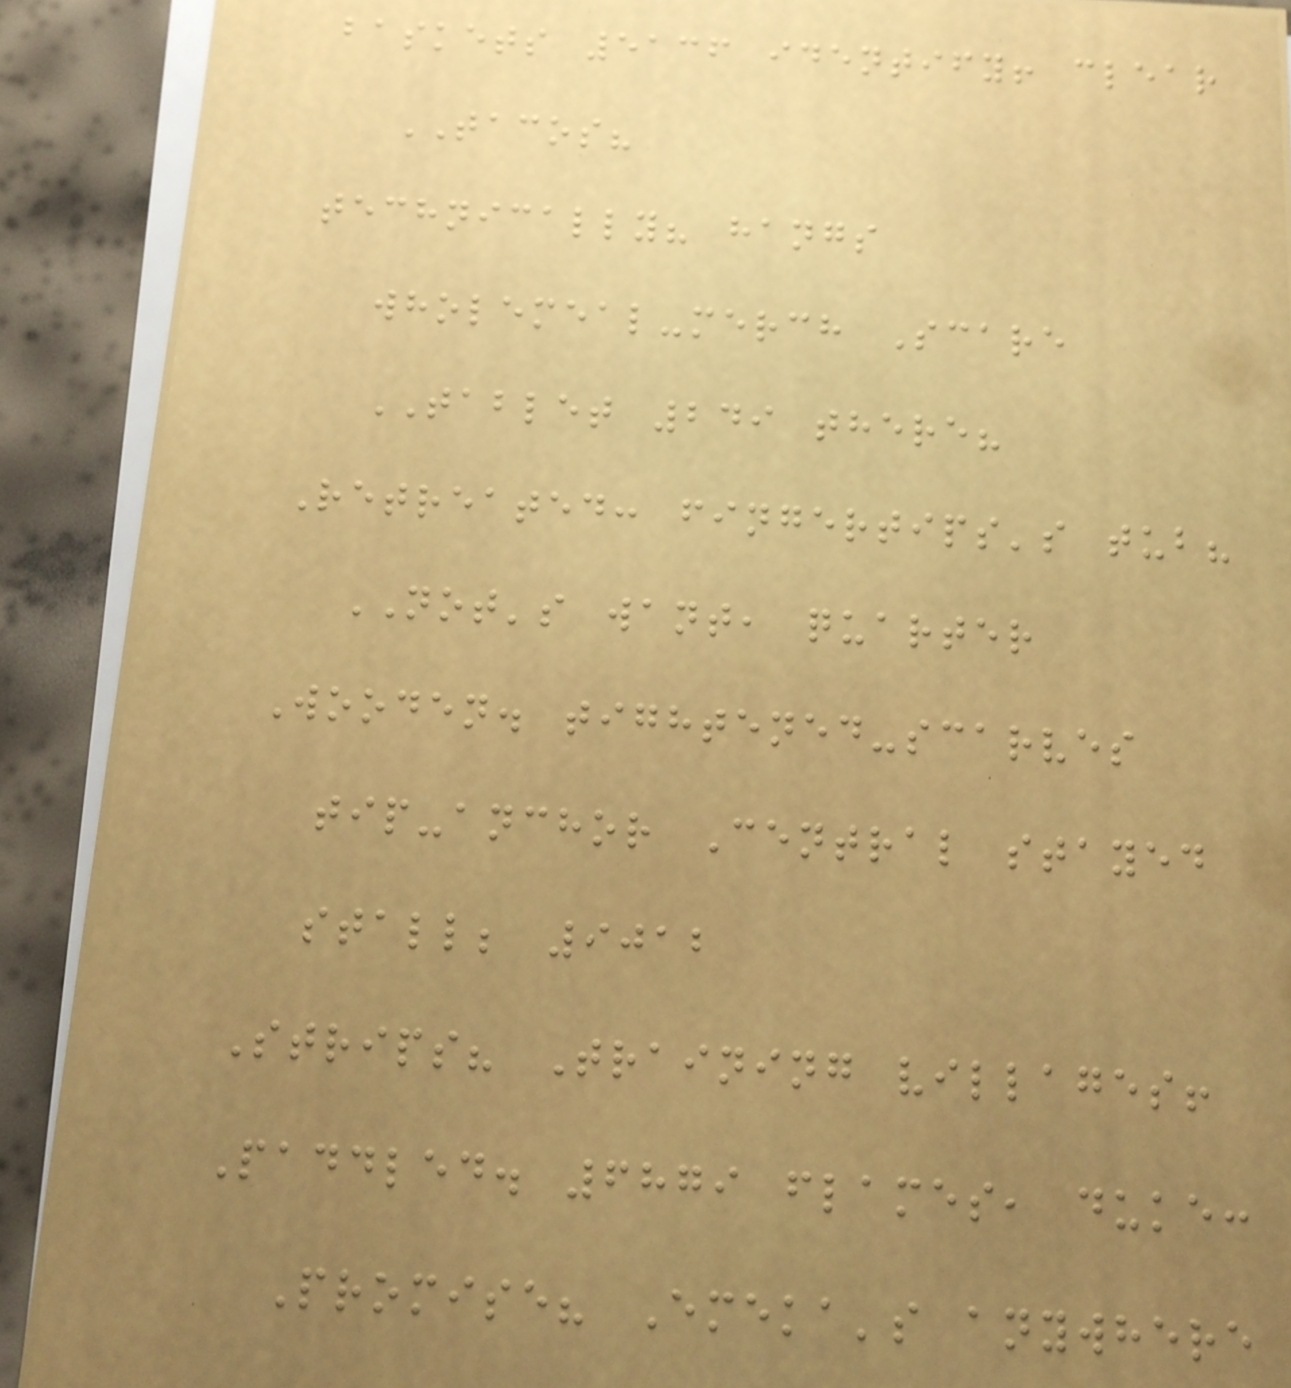baskets 5136 identify! clear
TACOS?
technically? hangs
wholemeal-merch Scare
TABLET 249 there?
Retreated: fingertips's tub?
NOT's want, quarter
Wooden. tightened-scarves
tip-anchor Central stayed
stall; 9012
Strips? Training villages!
Paddled. 6879 flames, duke:
Promise? Emeka's anywhere
